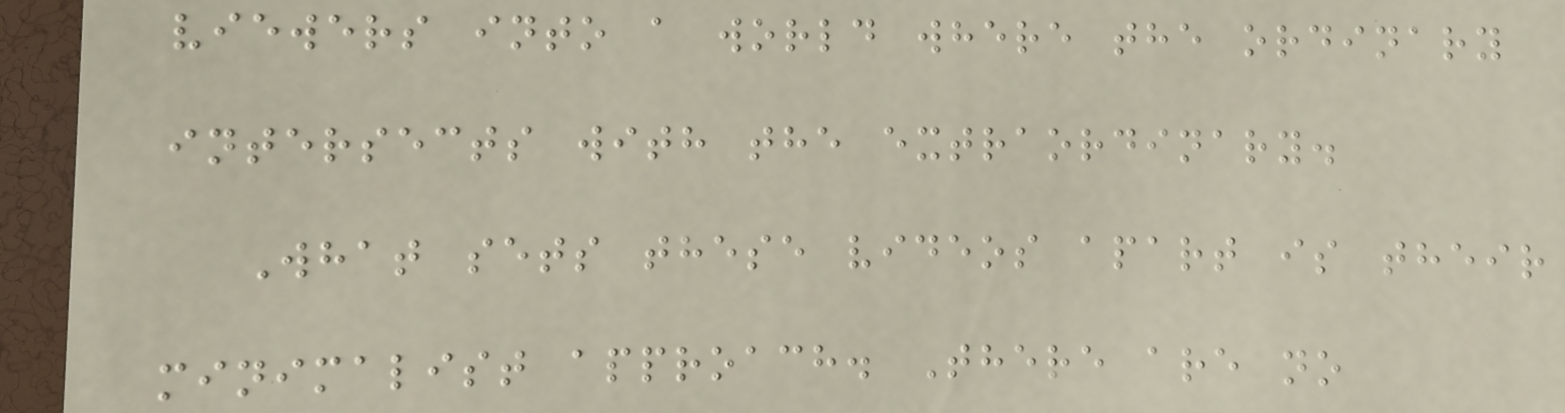viewers into a world where the ordinary
intersects with the extraordinary.
What sets these videos apart is their
minimalist approach. There are no
